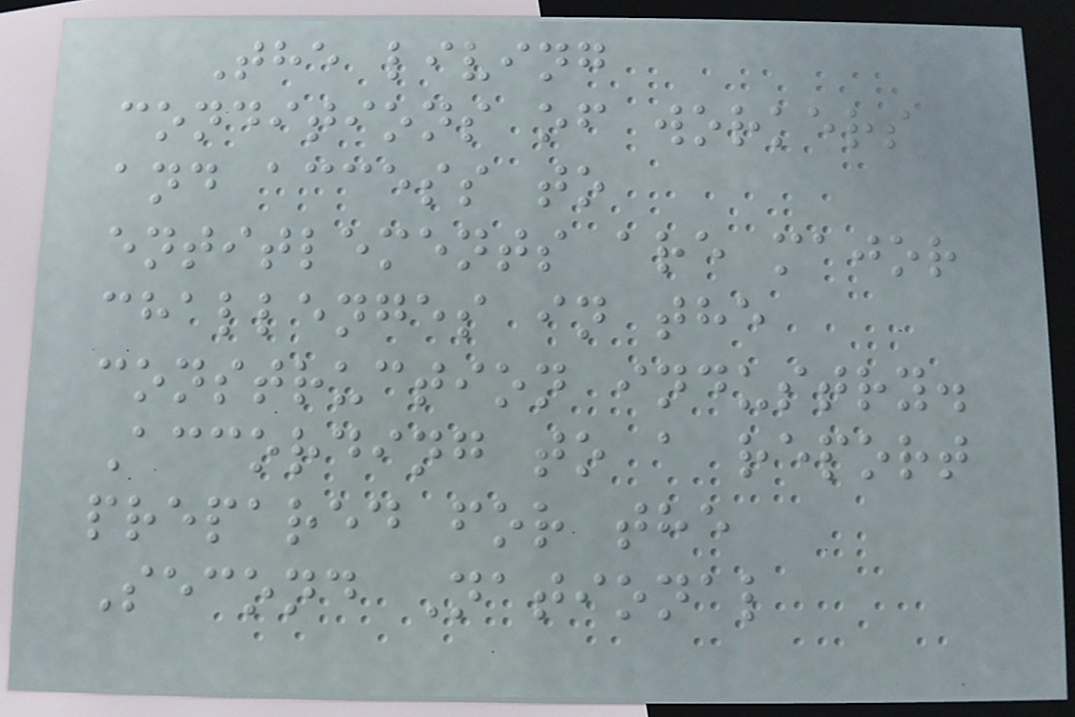The living
conditions of workers
and access to
entitlements are major
challenges in the
construction industry.
According to a report
prepared for the
Second National
